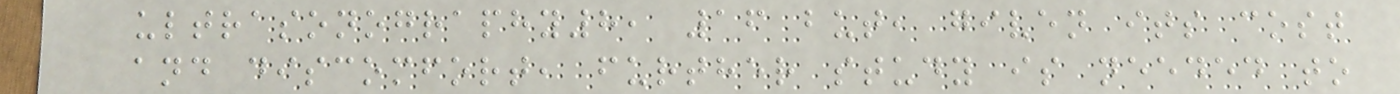ultrasonography8, 16 but, given its cost
and discomfort, further study is needed to
